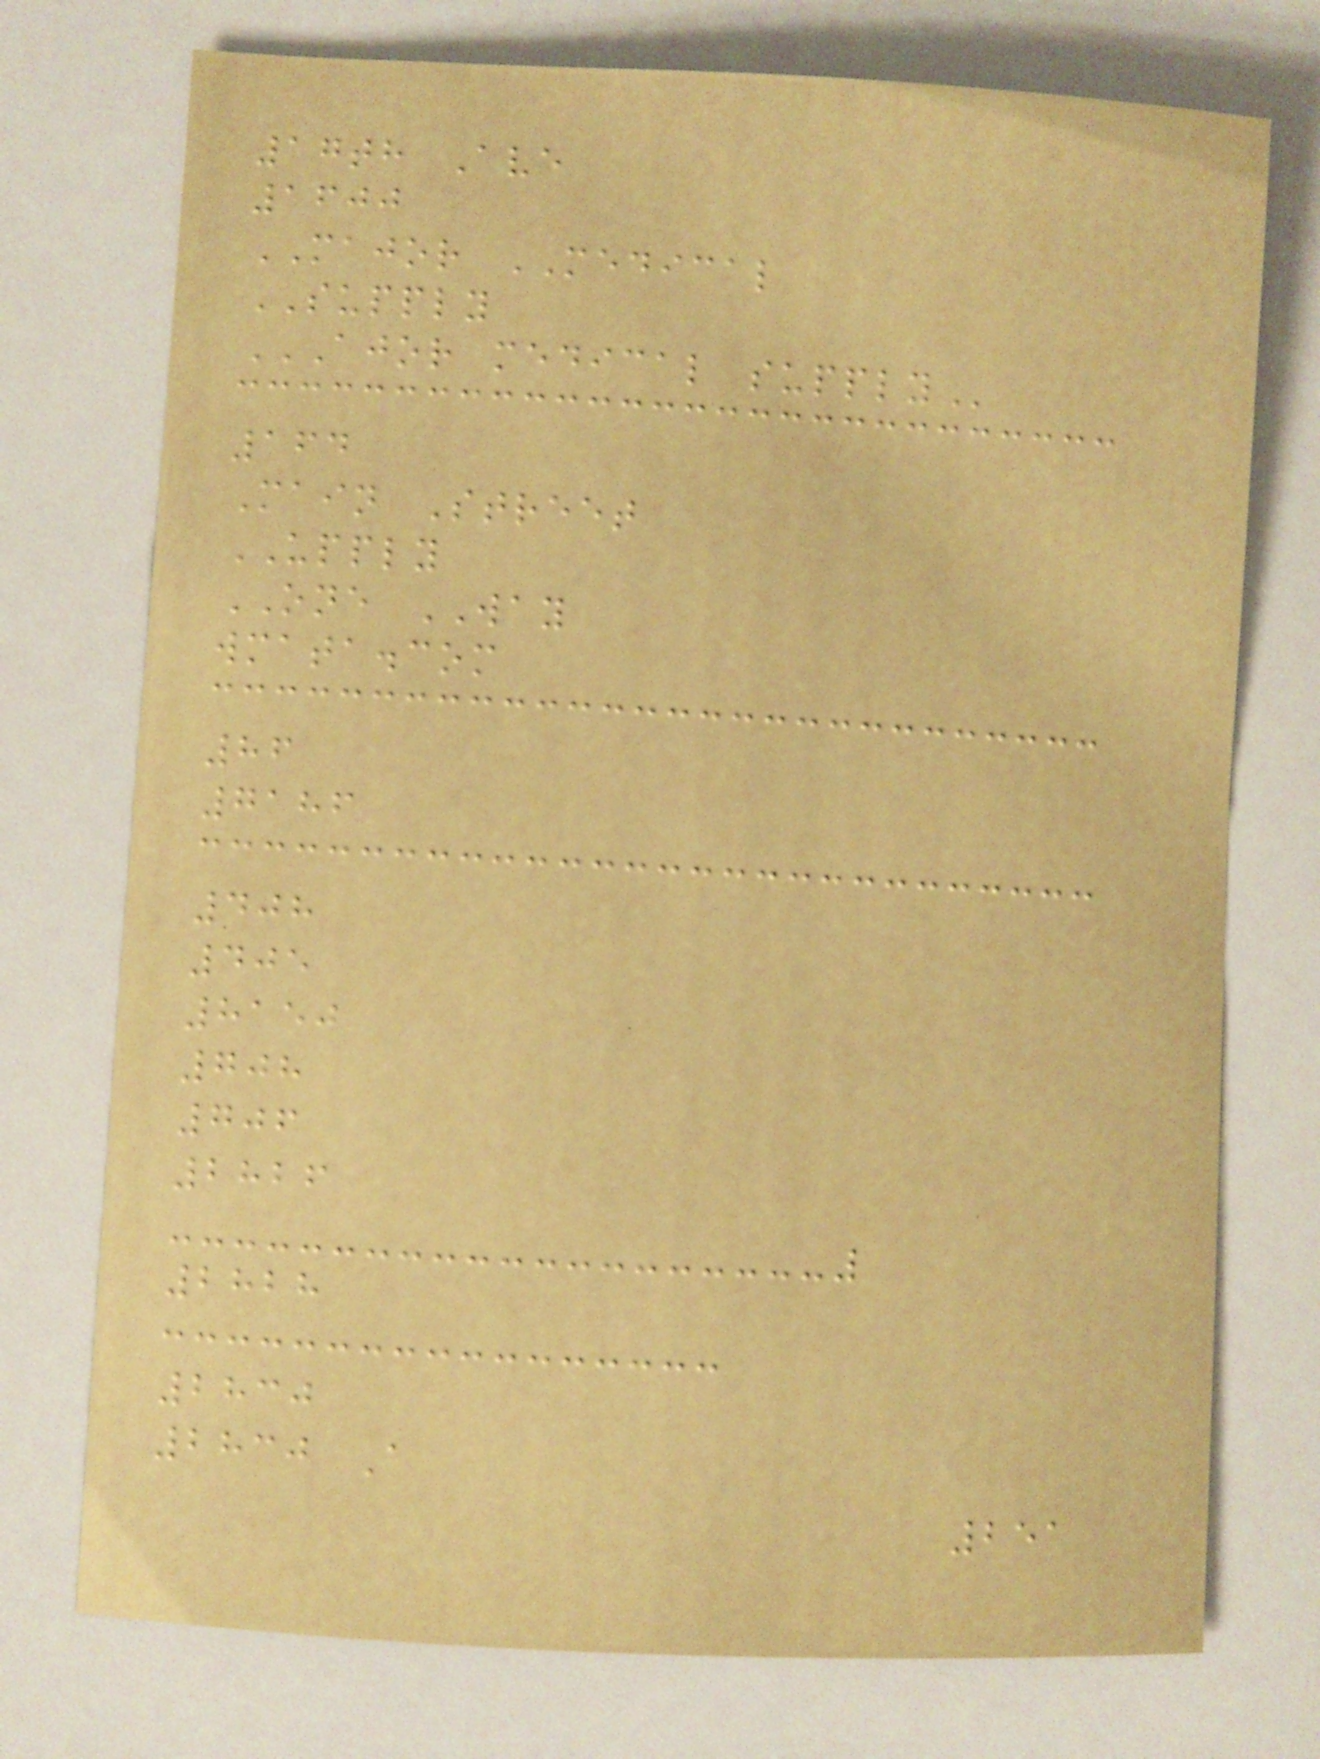17th Ave
1600
MAJOR MEDICAL
SUPPLY
AJOR MEDICAL SUPPLY
164
Main Street
UPPLY
ONE WAY
wmata.com
86
7186
408
405
8150
708
706
2826
2828
2830
2830 A
251
